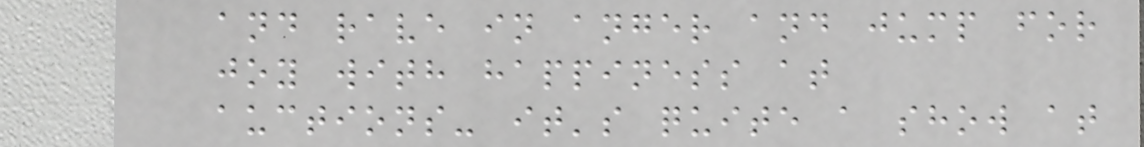and rave in anger and jump for
joy with happiness at
auctions- it's quite a show at
